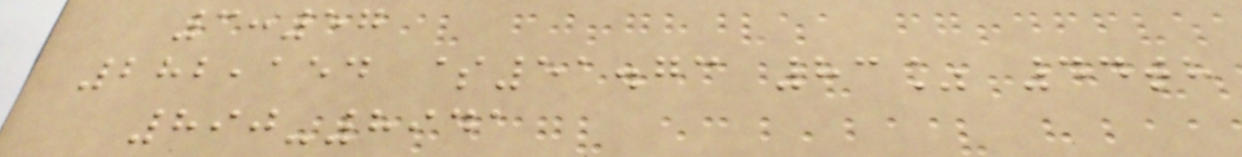3:57
282,154 $51.73 83% 44th
890-8941
